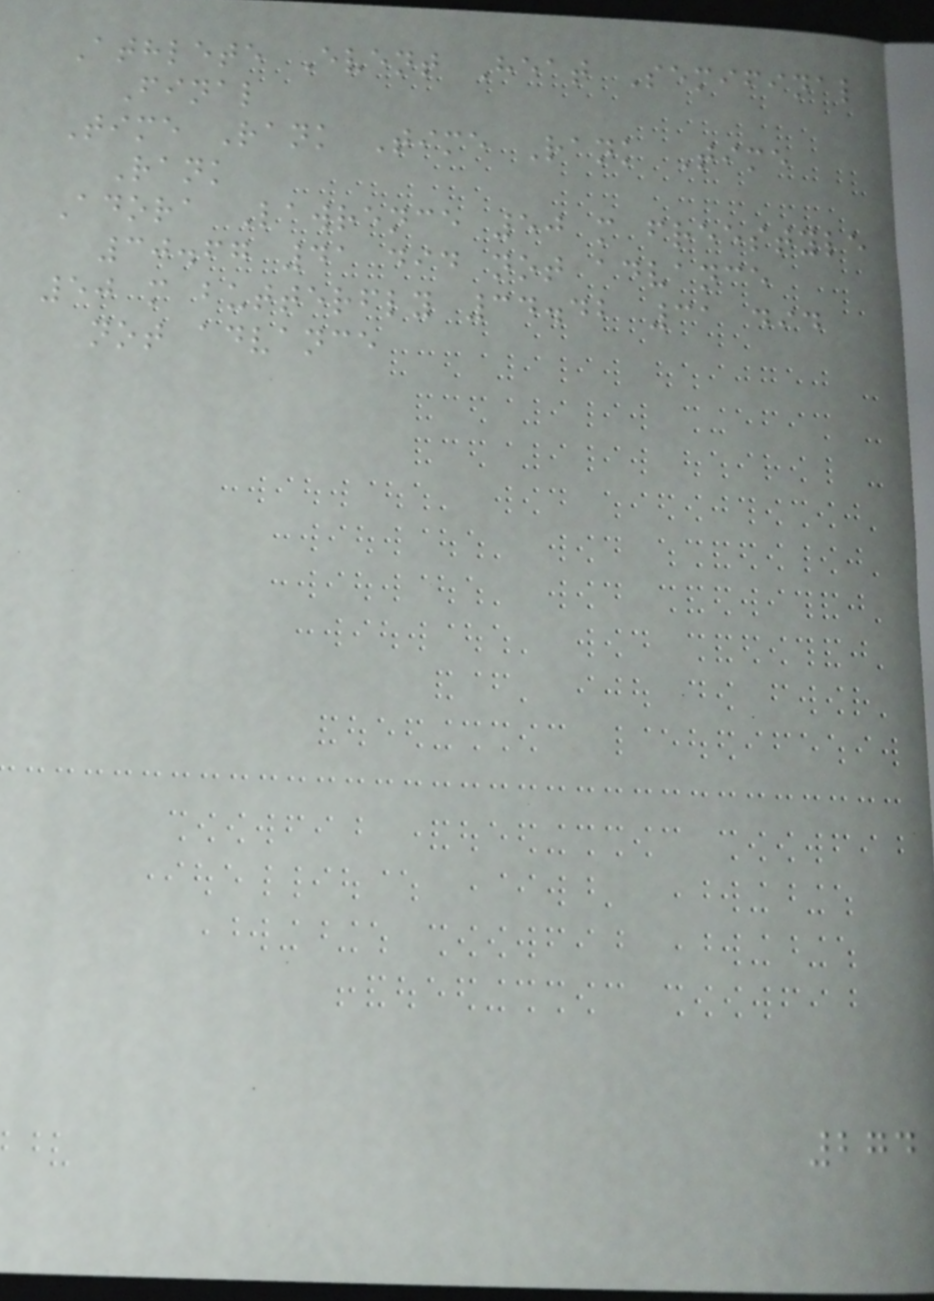Athlete Event Heat Semifinal
Final
Time Rank Time Rank Time
Rank
Adora Lawrence 50 m freestyle
30.67 41 did not advance
50 m butterfly 34.42 31 did
not advance
274
